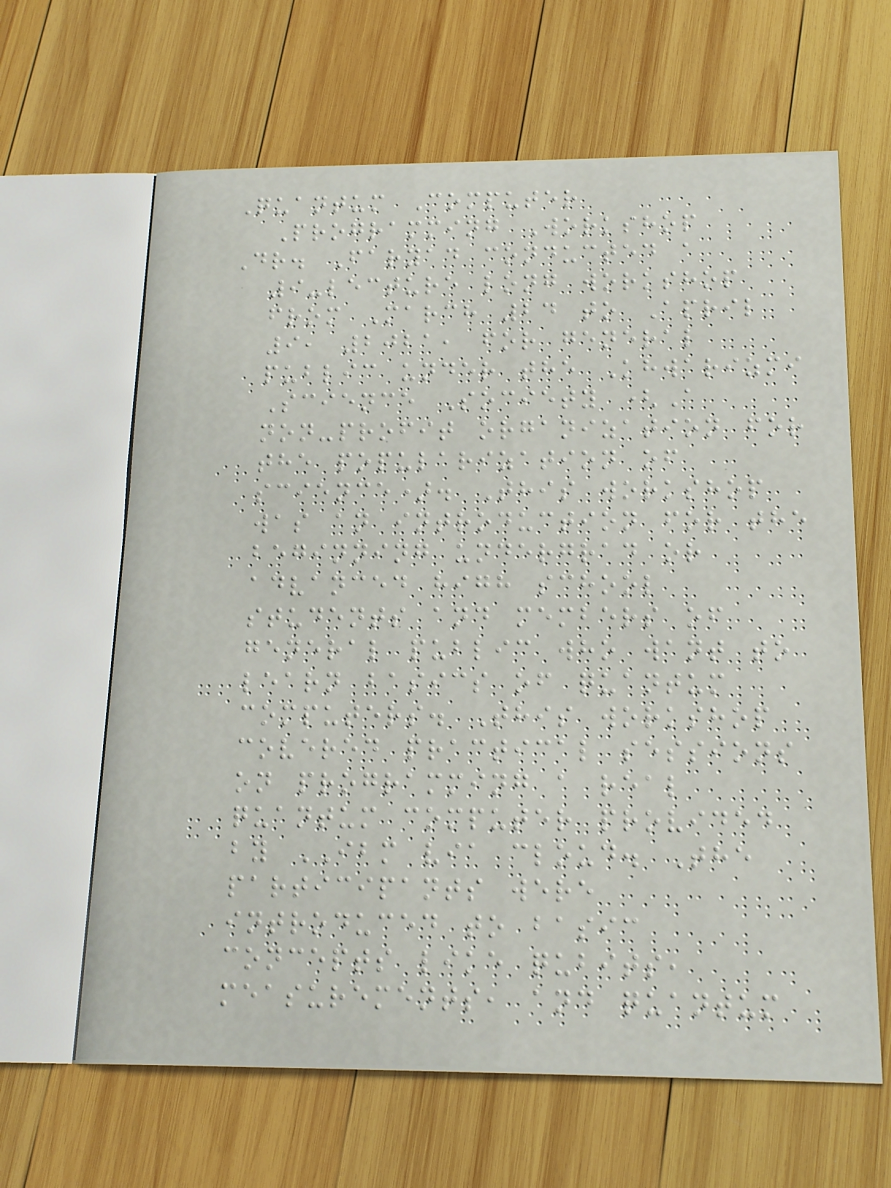Quantum Computer
Programming Workshop
Dr. Faryad conducted a
9-lecture long workshop
from March 24 to April
9, 2021, for general
public under the Khwarizmi
Science Society (A
non-profit organization for
the popularization of
science). This workshop
was an introduction for the
beginning undergrad or
advanced high school
students and members of
general public who want to
learn basics of quantum
computers. This workshop
covered practical sessions
on programming a real
quantum computer provided
by IBM via cloud. The
participants were
introduced to basic
concepts like qubits,
measurements, and quantum
